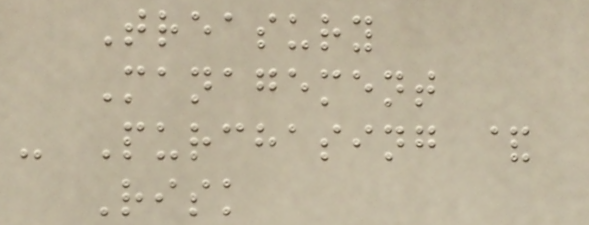Treasury
Management
- Purchasing &
Risk
